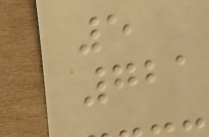5
721
